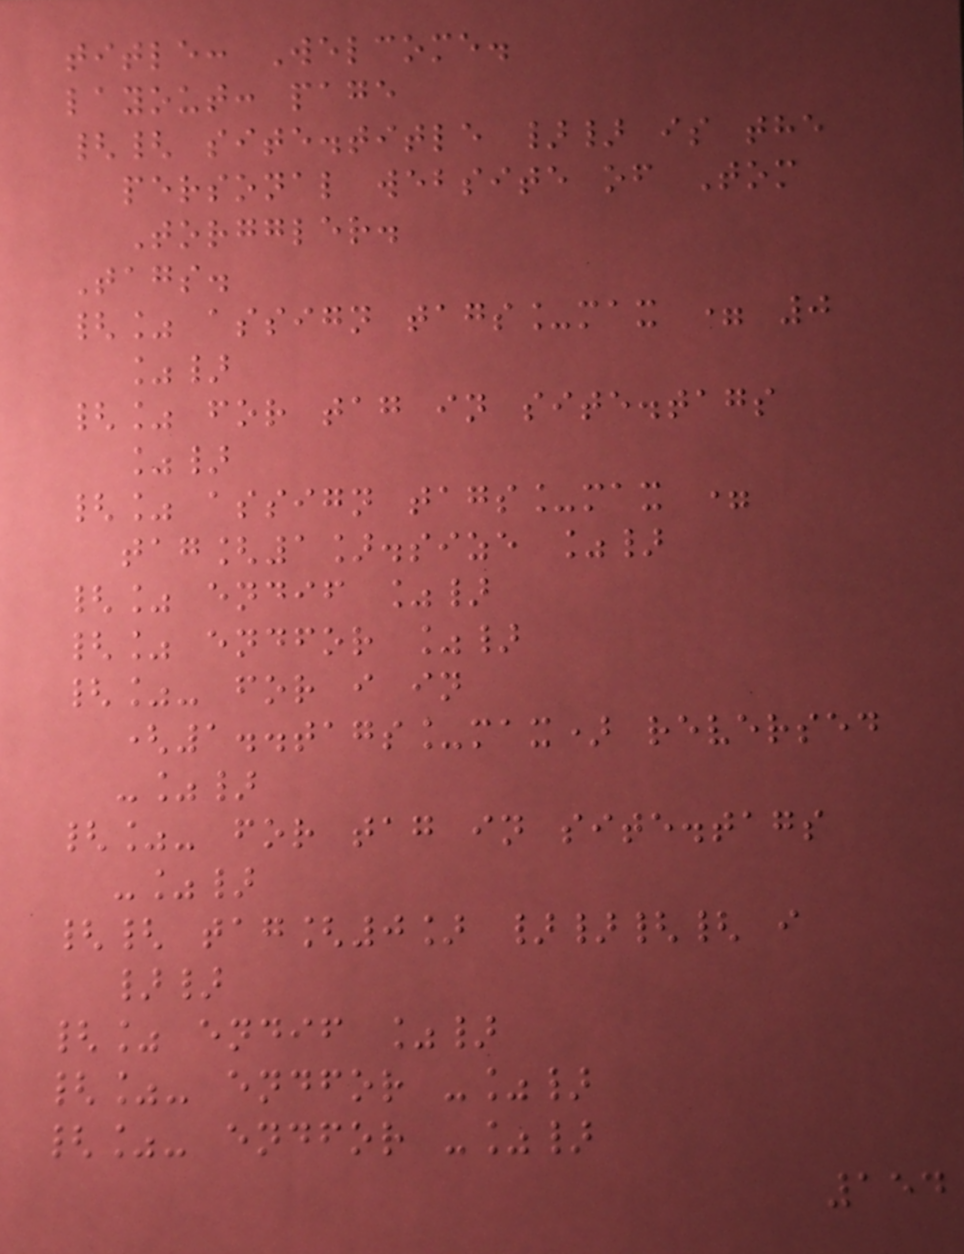title: Welcome.
layout: page
{{ site.title }} is the
personal website of Tom
Torggler.
Tags.
{% assign tags_max = 0
%}
{% for tag in site.tags
%}
{% assign tags_max =
tag[1].size %}
{% endif %}
{% endfor %}
{%- for i in
(1..tags_max) reversed
-%}
{%- for tag in site.tags
-%}
{{ tag[0] }}{{ i
}}
{% endif %}
{%- endfor -%}
{%- endfor -%}
154
